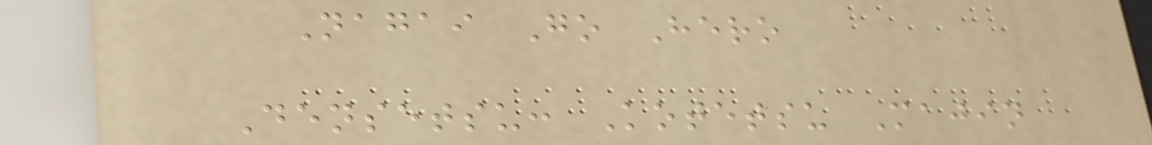Nagai Go Hero
Densetsu: Kotetsu Majin
